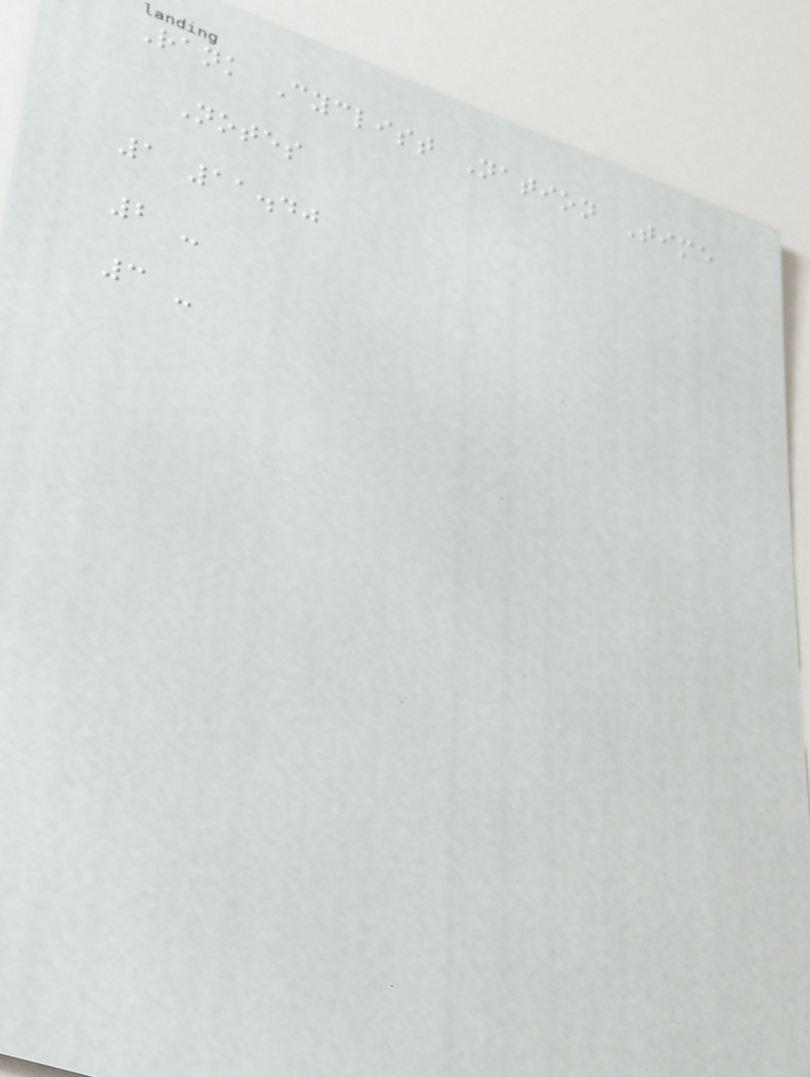Rank Cyclist Nation Time
Notes
1 11.40
2 -
3 -
